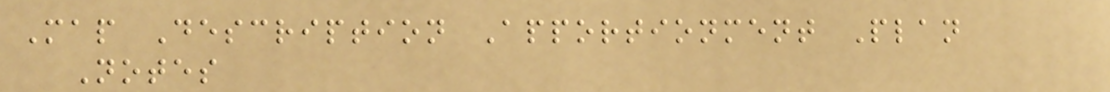Map Description Apportionment Plan
Notes
